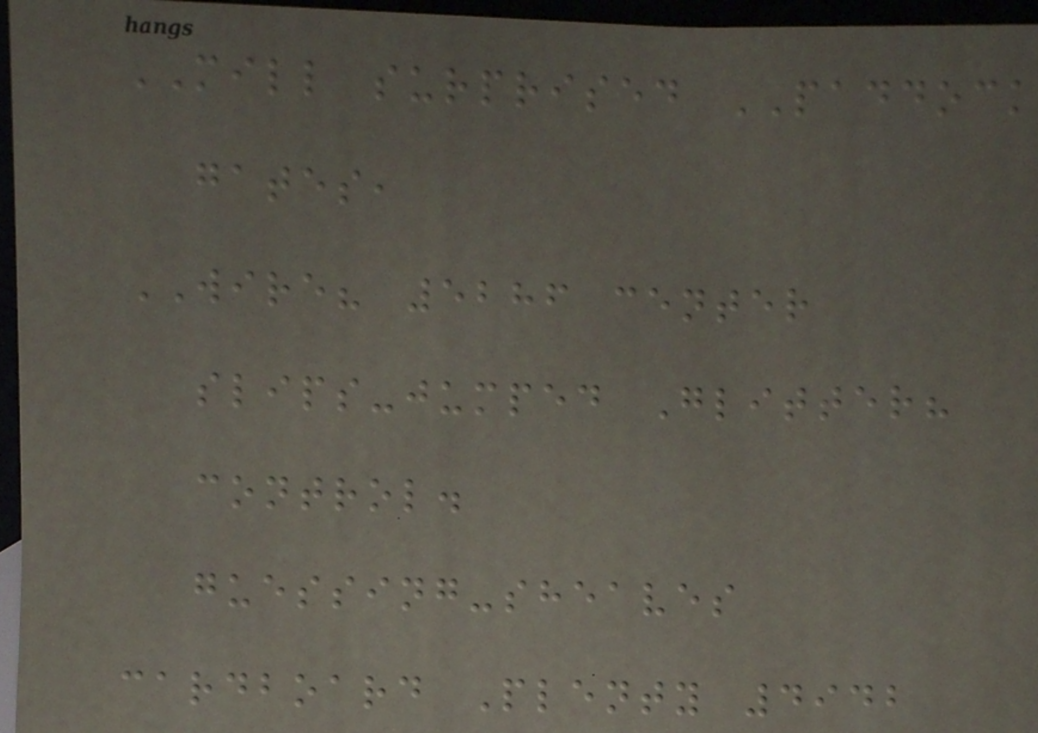MILL surprised PADDOCK
gates,
WIRE? 5286 center
slips-jumped Glitter?
control.
guessing-sheaves
cardboard Plenty 4942
